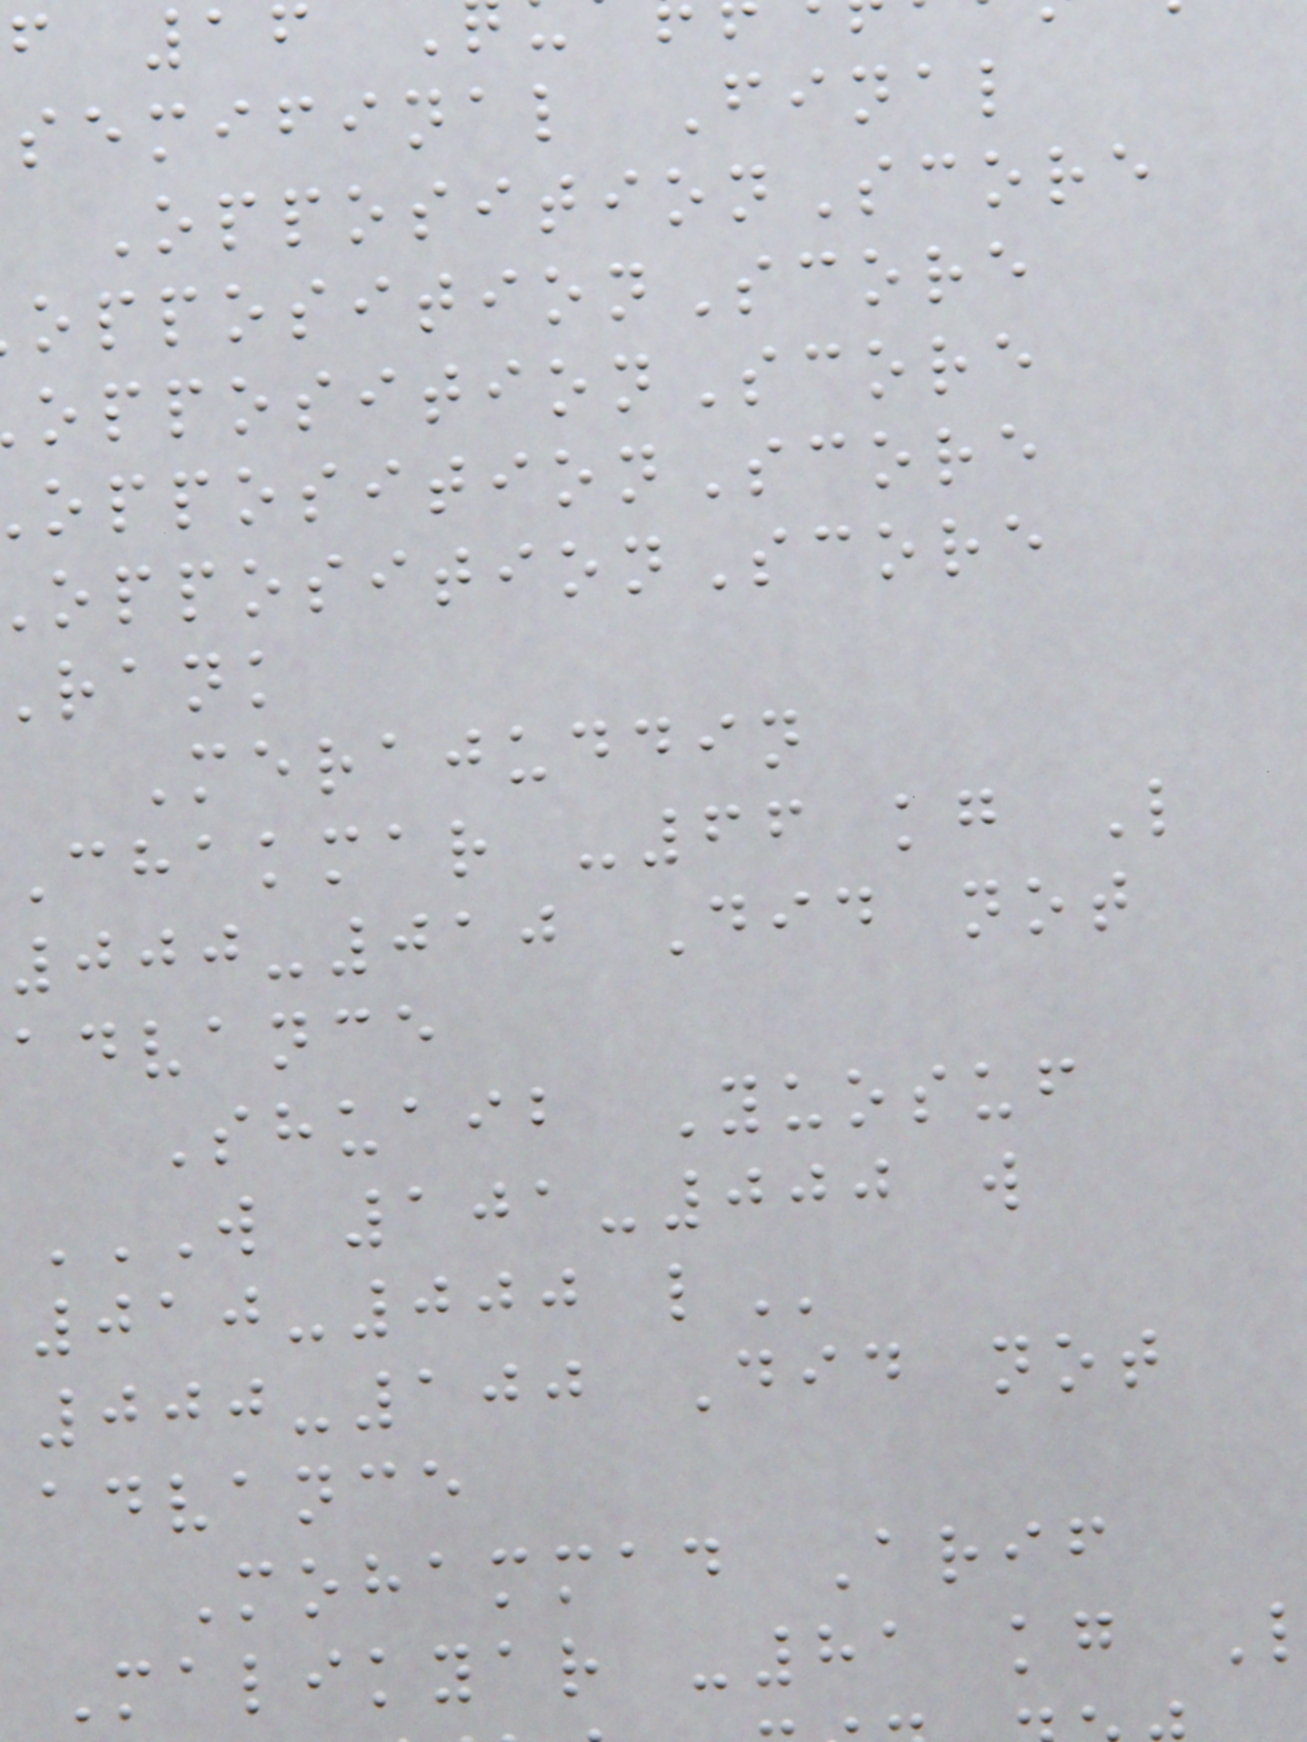f 16
semifinal Final
OppositionScore
ppositionScore
ppositionScore
ppositionScore
ppositionScore
rank
Merajuddin
Chakmar -66 kg L
000-010 Did not
advance
Shuaib Yuosuf
W 101-000 W
010-000
000-100 Did not
advance
Mohammad Arif
Malikyar -81 kg
